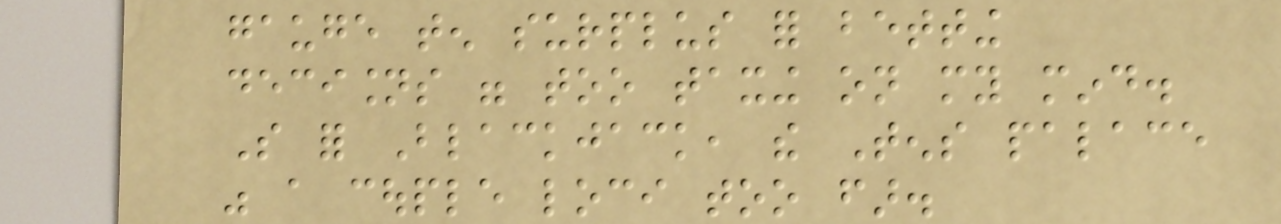gauge ten surplus for betting
decisions were too taxing on my mind.
So for Blackjack, the Tens palace
was a couple loci too far.
